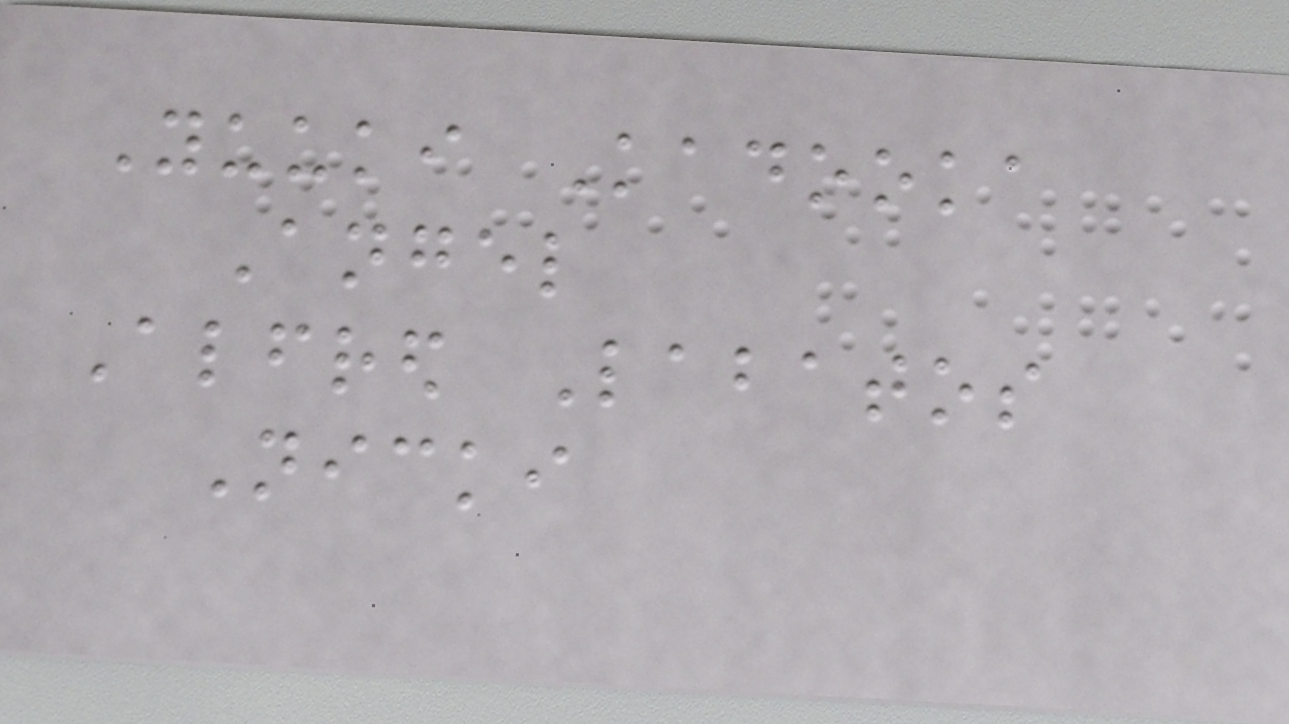Yuuki Kadooka
Angel
Alfred Labatos
Nicki
